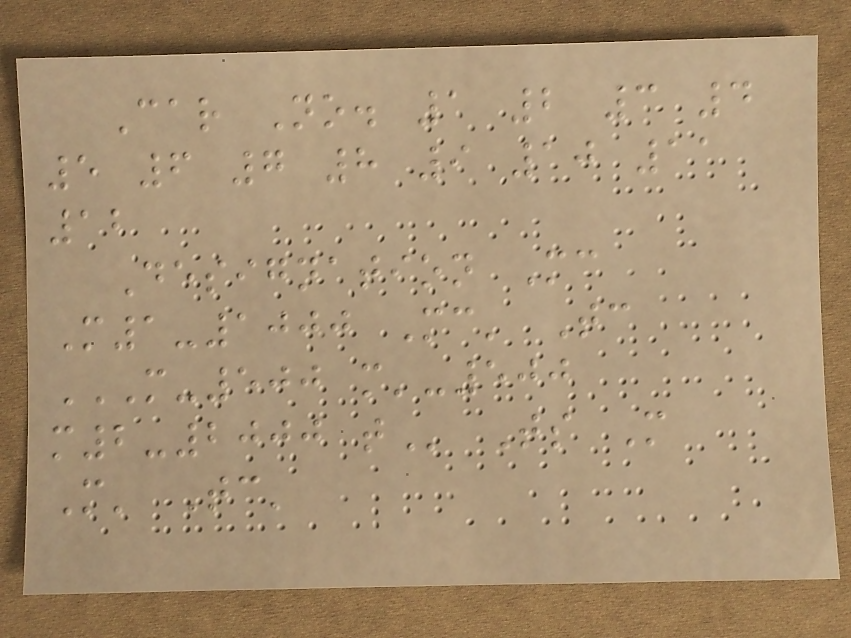Car No. 1 2 3 4
5 6 7 8 9 10 11
12
Designation Mc
M1-1000 Mc' Tc
M-500 M'-500
M2-2000 T Ts M
M' Tc'
